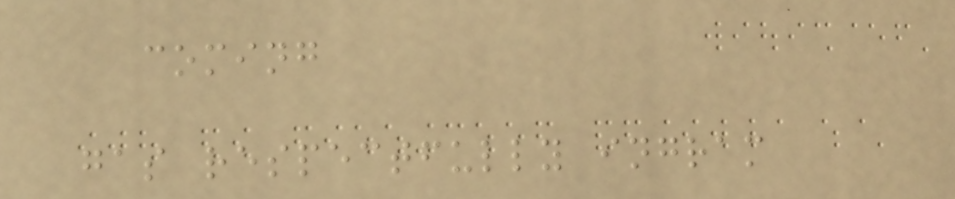coming
gas respectfully ingram
